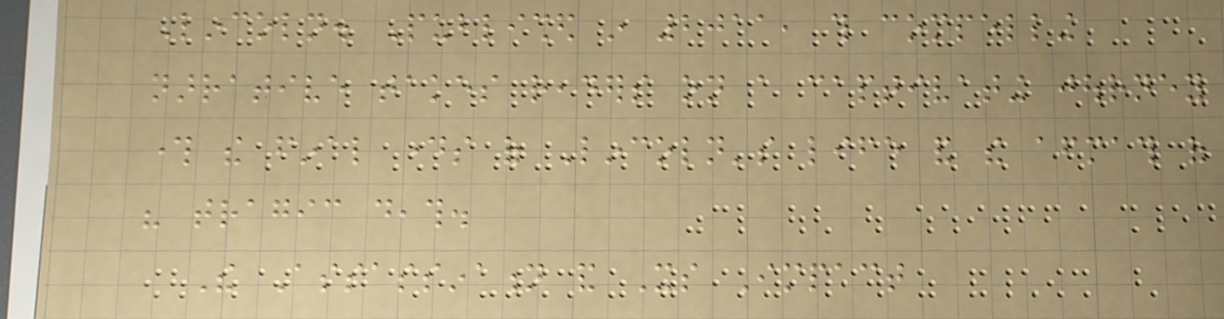Lincoln. Published in 2011, this compelling
narrative takes readers on a captivating journey
through the final days of Lincoln's life and the aftermath of
his tragic death.
The Assassination and Its Impact
